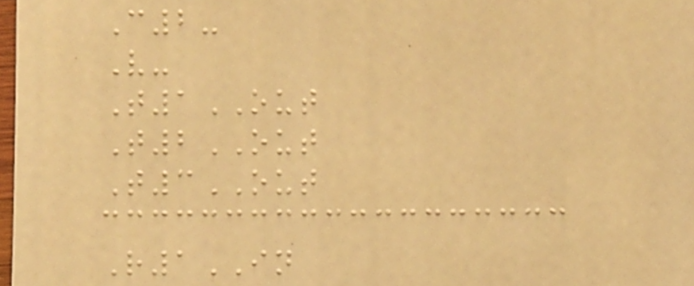C2-
V-
T1OUT
T2OUT
T3OUT
R1IN
